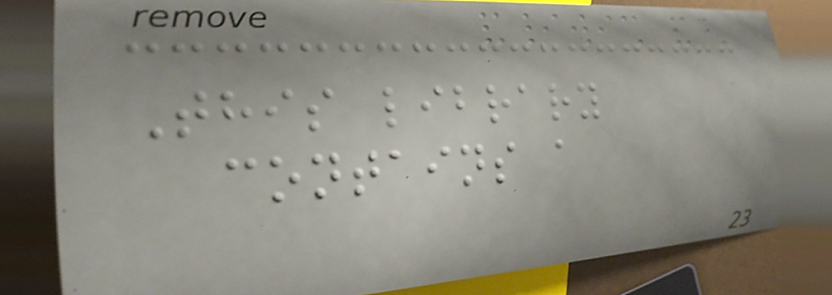This library
contains a
